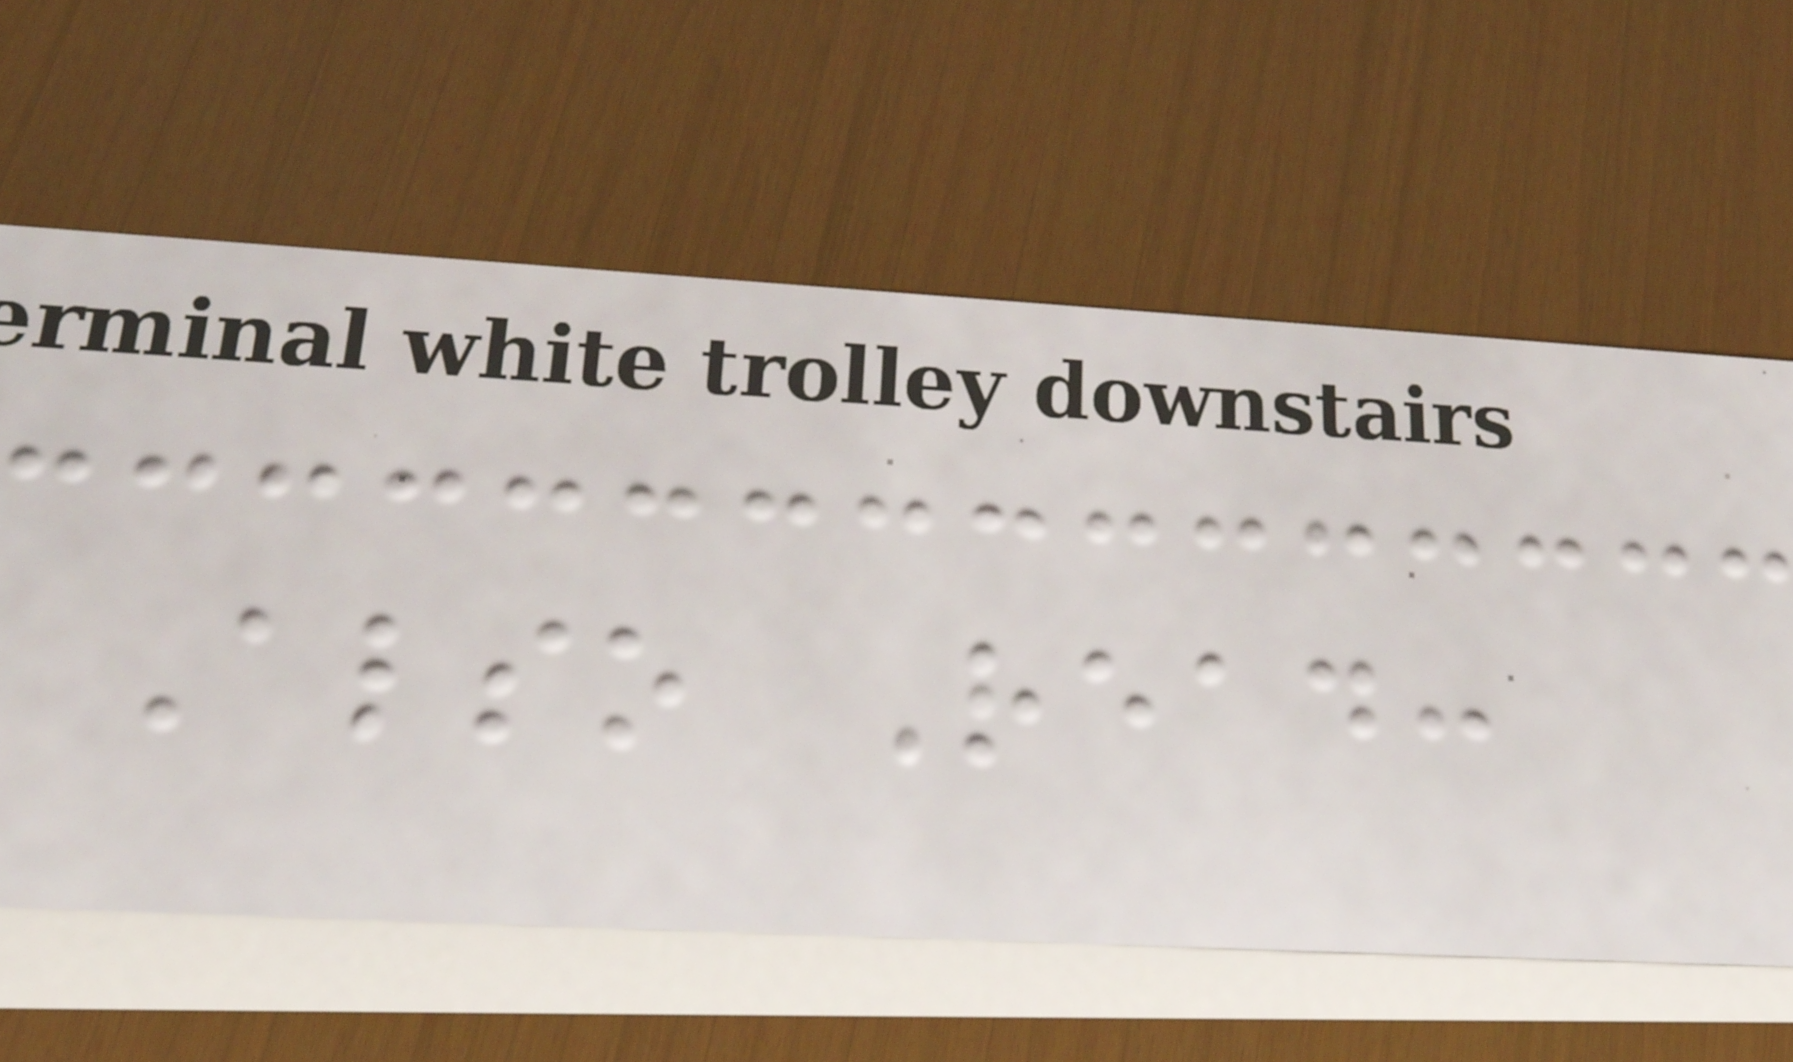Also Read:
